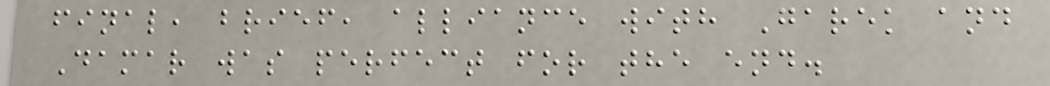final, brief, alliance with Garek and
Damar was perfect for the end.
